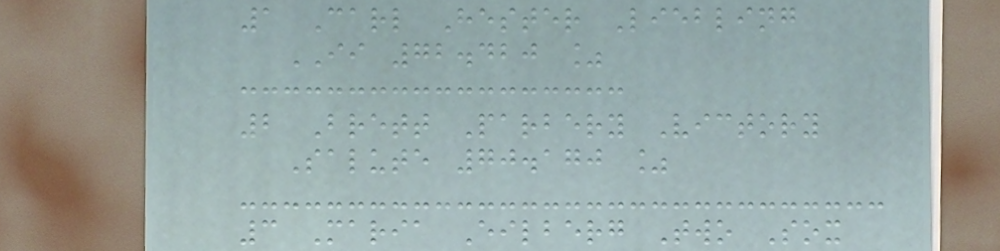1 Carl Hester Liebling
II 72.420 %
2 Brett Parbery Victory
Salute 70.170 %
3 Maria Eilberg Two Sox
